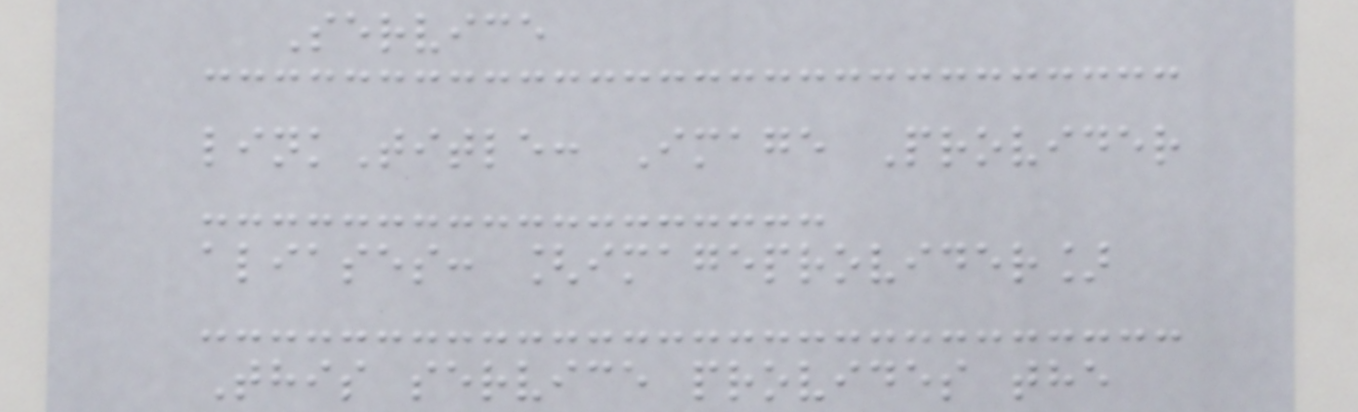Service
linkTitle: Image Provider
aliases: [imageprovider]
This service provides the
